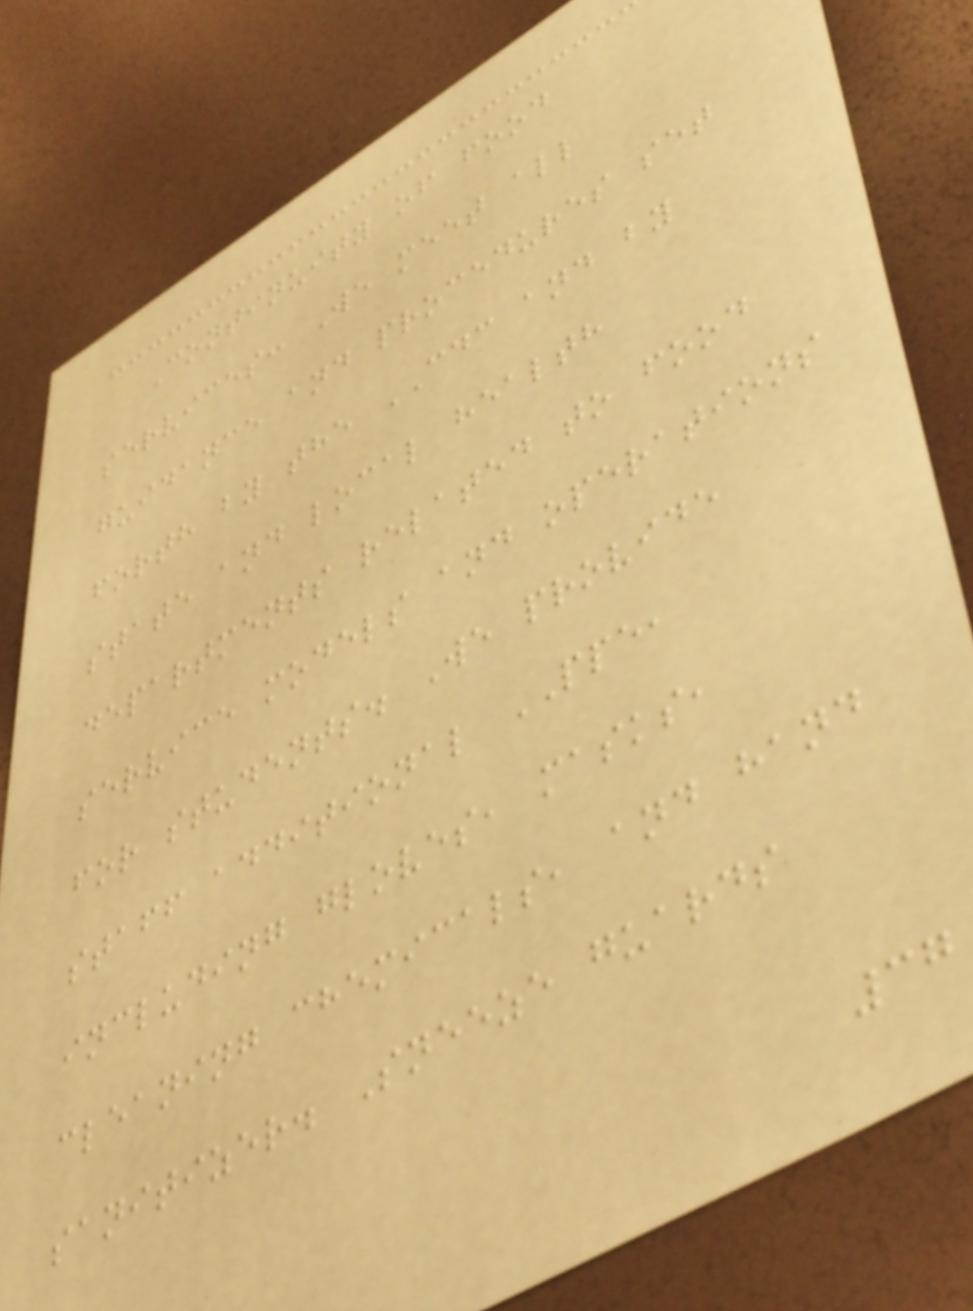Continuity of food
services: We meet all
guidance and procedures set
forth by the CDC and by
state and local health
departments related to food
service models and operations
for students. We provide
staff additional PPE,
including gloves, masks,
cleaning chemicals, and hand
sanitizer. Sneeze guards
37
